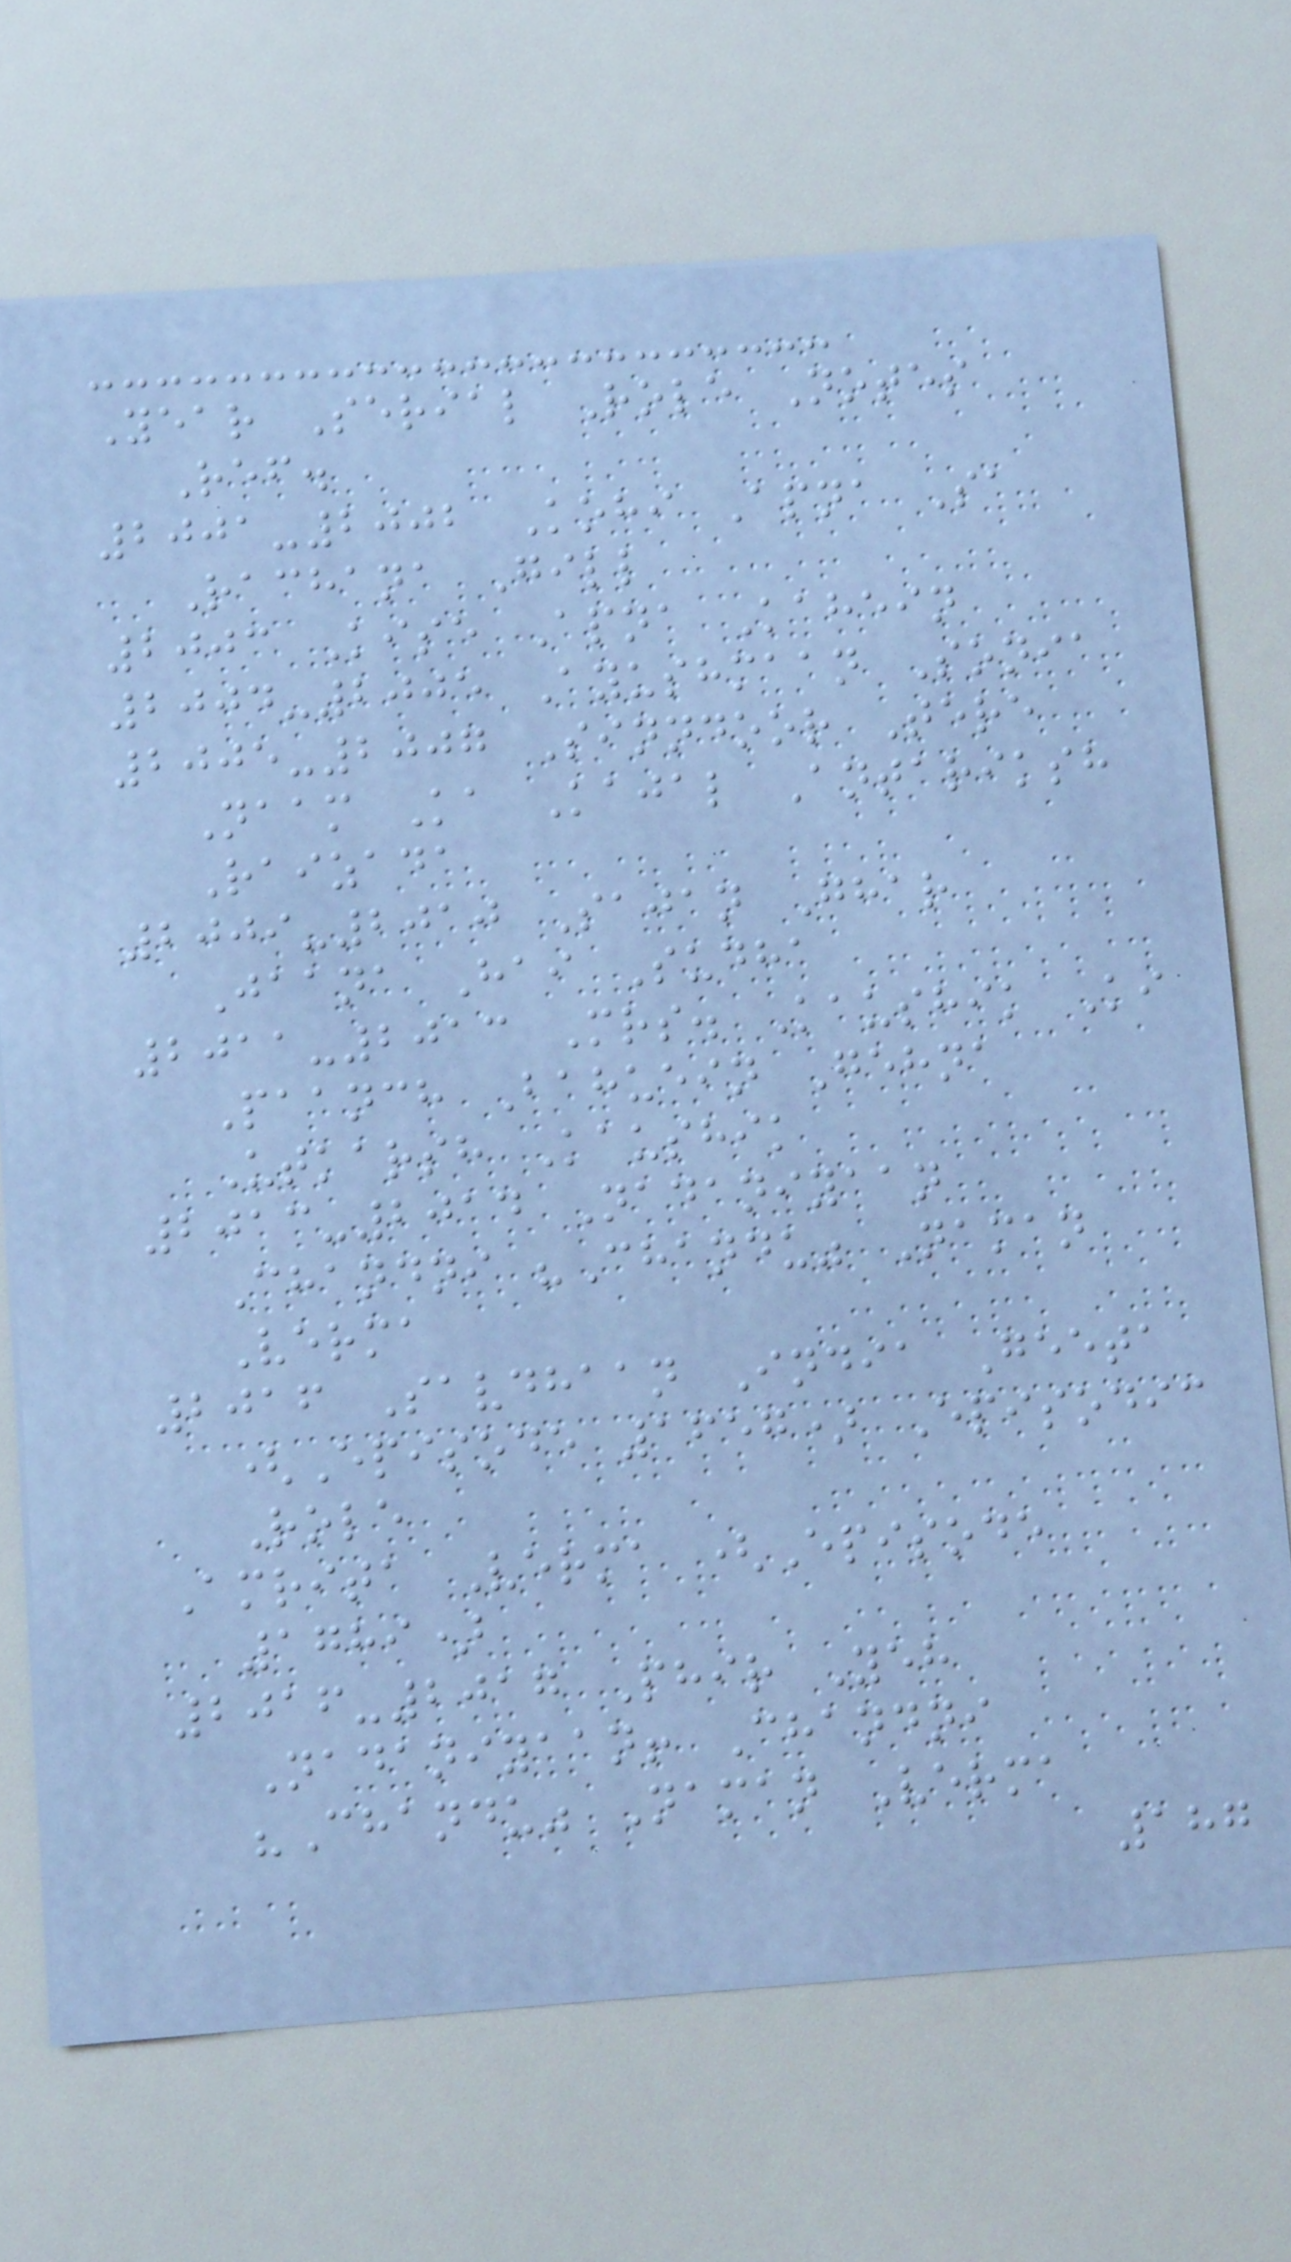Year Serial Role Notes
Ref.
2001-2002 Kohi Apna Sa
Rachana Gill
2003 Kise Apna Kahein
2004-2005 Ayushmaan Sonia
2005-2007 Sinndoor Tere
Naam Ka Kajal Antariksh
Raizada
2009-2010 Sajan Ghar
Jaana Hai Sudha
2011-2013 Mrs. Kaushik Ki
Paanch Bahuein Gehna
Utkarsh Kaushik
2013-2014 Nadaniyaan
Chandni "Chandu" Naman
Verma
2016 Savdhaan India Geeta
(Episode 1657) Episodic
Role
Amrita Verma (Episode
1789)
2016-2017 Phir Yeh
Nadaniyaan! Chandni
"Chandu" Naman Verma
187
